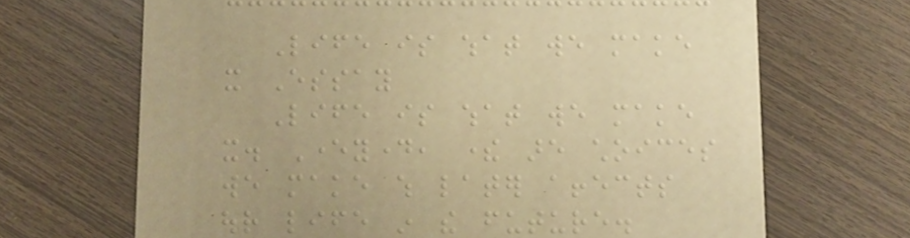Life is what we make
it Essay
Life is what we make
it. Everyday, there are choices
we make which later affects
our life in the future.
